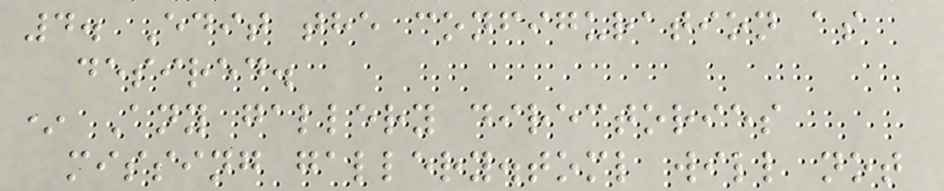4. Edit the configuration as
desired.
* Any gallery directories
missing gallery.toml will not
